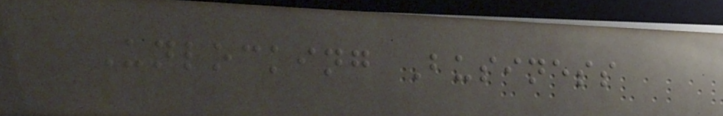Unlocking Business
